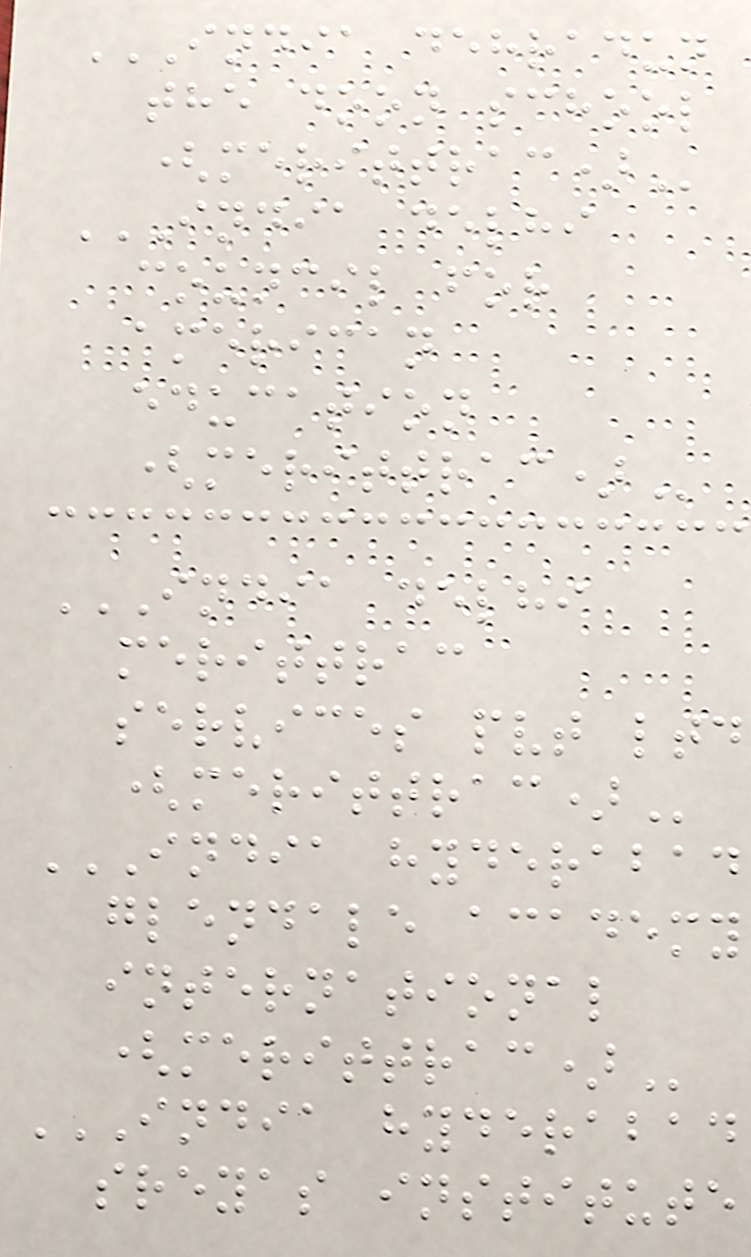INDIA DEHRADUN
THE DOON SCHOOL
(MERITTRAC)
INDIA DELHI
COUNCIL FOR
AMERICAN
EDUCATION
(MERITTRAC)
INDIA DELHI
MERITTRAC
SERVICES PVT LTD
(MERITTRAC)
INDIA HYDERABAD
GLENDALE ACADEMY
INTERNATIONAL
(MERITTRAC)
INDIA HYDERABAD
SREYAS INSTITUTE
